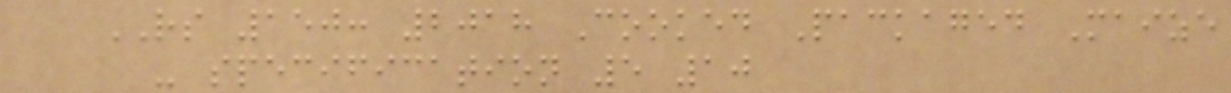RS 150: 2018 Cooked Packaged Maize
- specification 5 10
